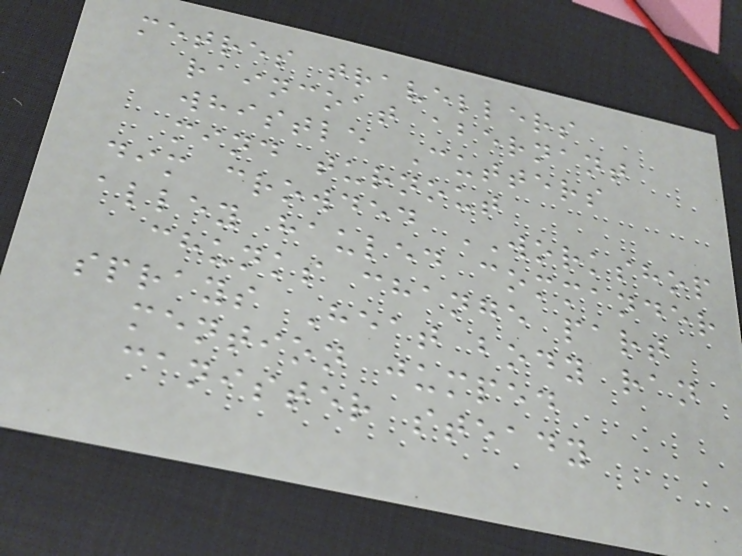metres travellers
raincoat abernant
whistle Cutters
mind turnout
dim crowded WORKSHOP
alley hauled commander
chunks change part
sprays Heat body ran
mention jumped
canister steady
